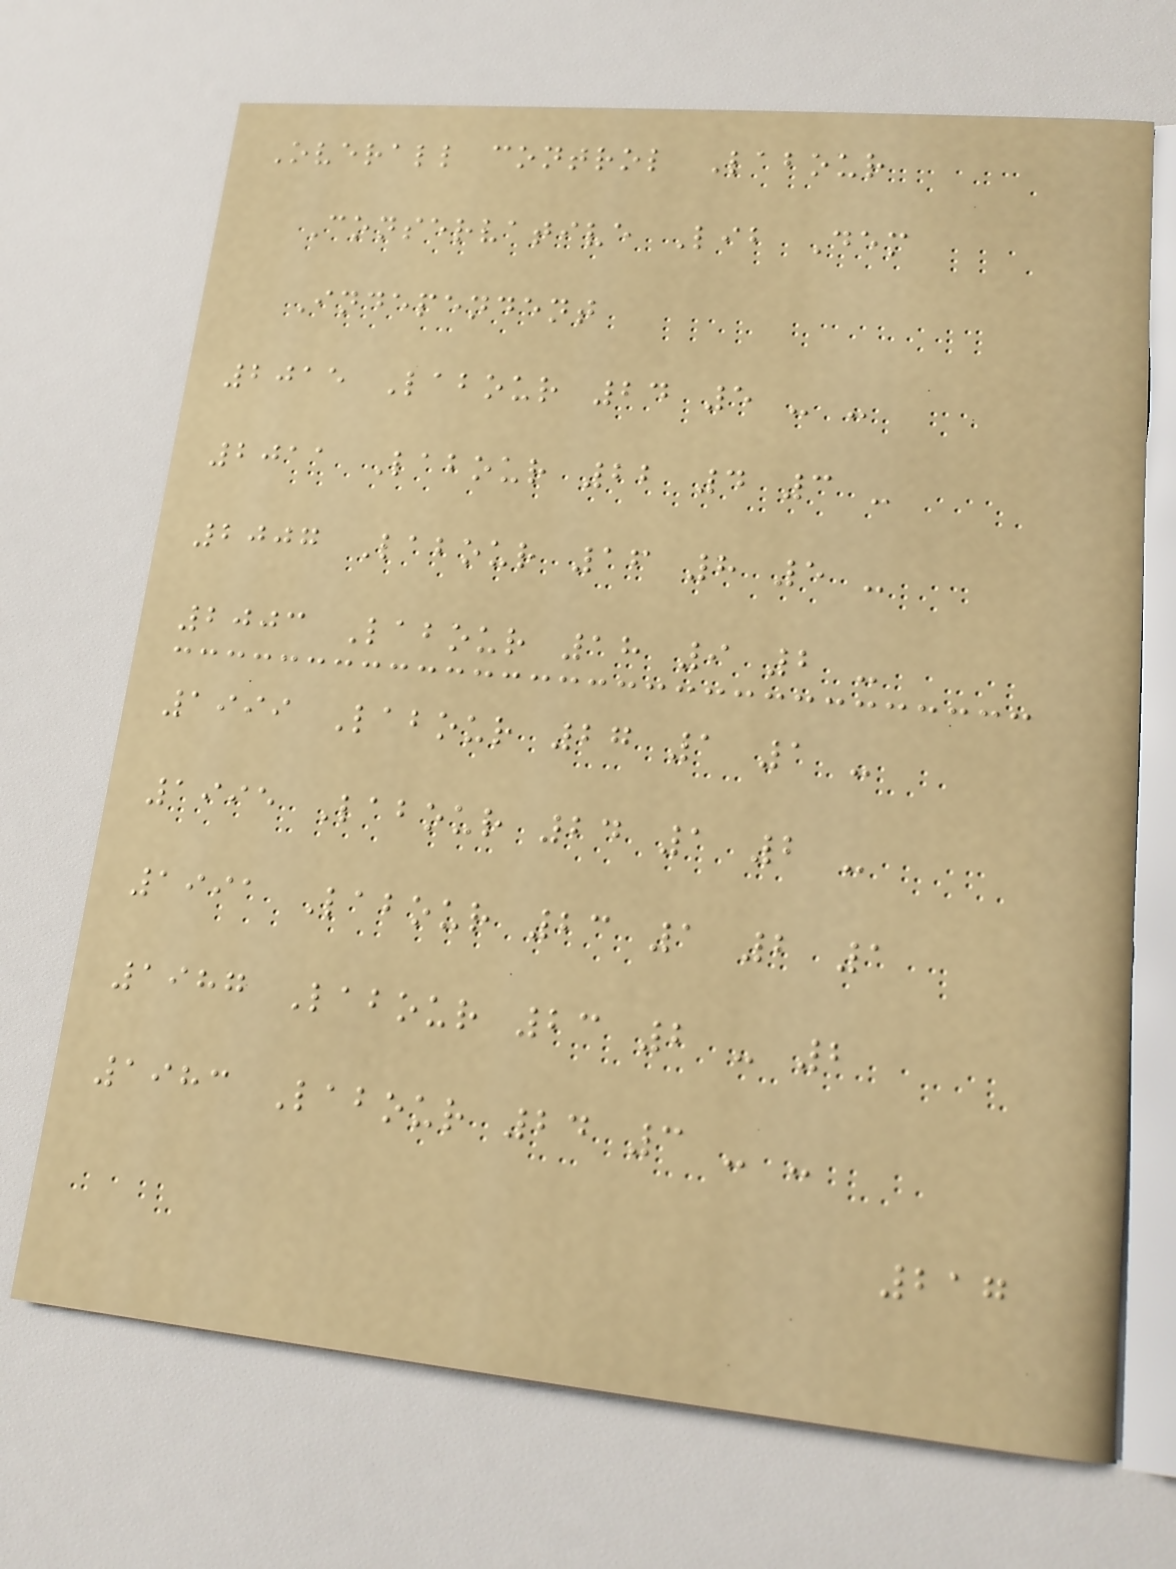Overall control Labour
Conservative Lib Dem
Independent
2015 Labour 24 5 - -
2011 Labour 22 4 3 -
2007 Labour 16 8 5 -
2003 Labour 18 9 2 -
1999 Labour 27 1 1 -
1995 Labour 24 1 2 -
1991 Labour 23 1 2 1
1987 Labour 23 2 - 2
1983 Labour 24 3 - -
217
